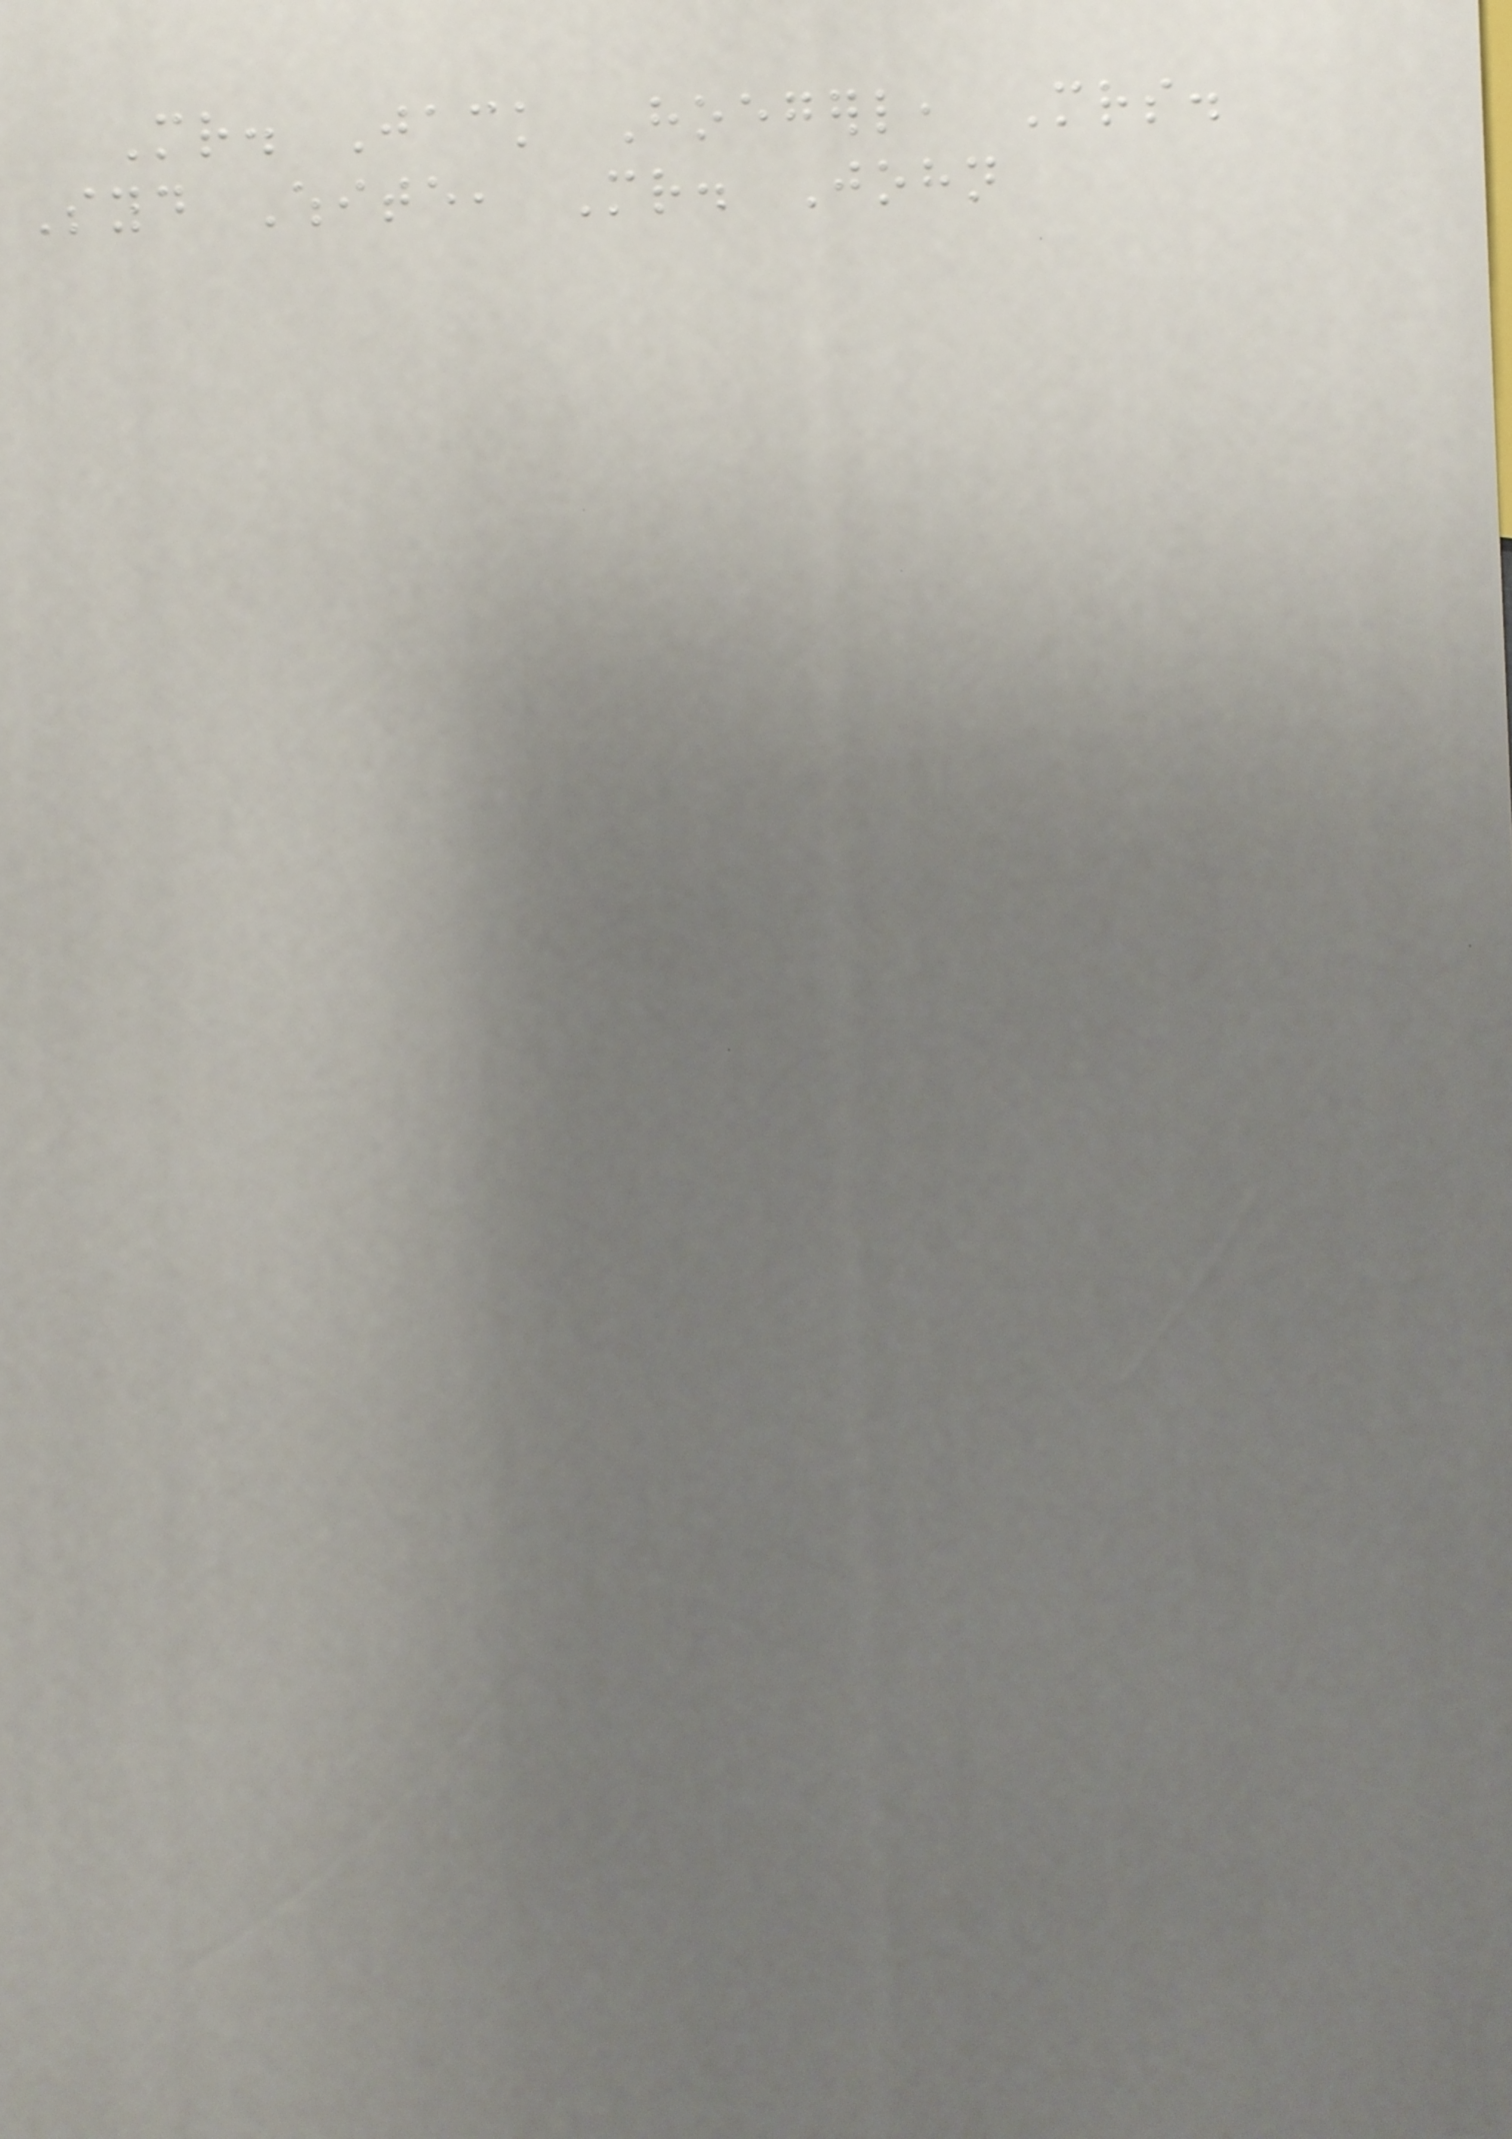Mr. Jack Hoegerl, Mrs.
Syd White, Mr. John
